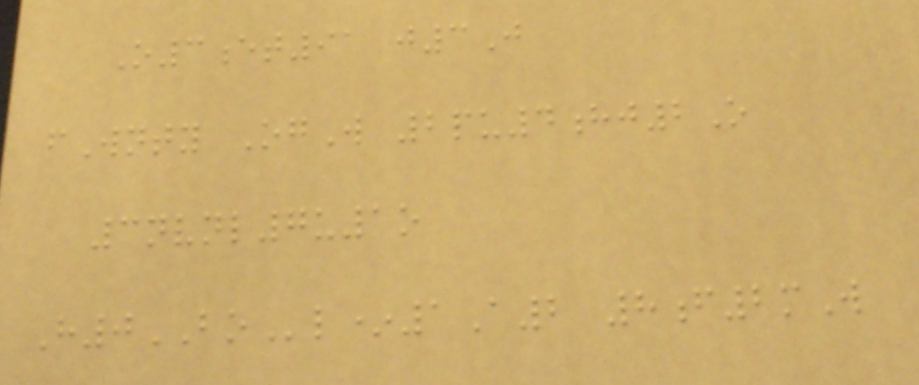O3et91 j3J
fWnty OgW 2pu4hj2O
3nvnl7u1o
H0BOl*1A2 8f2mW
